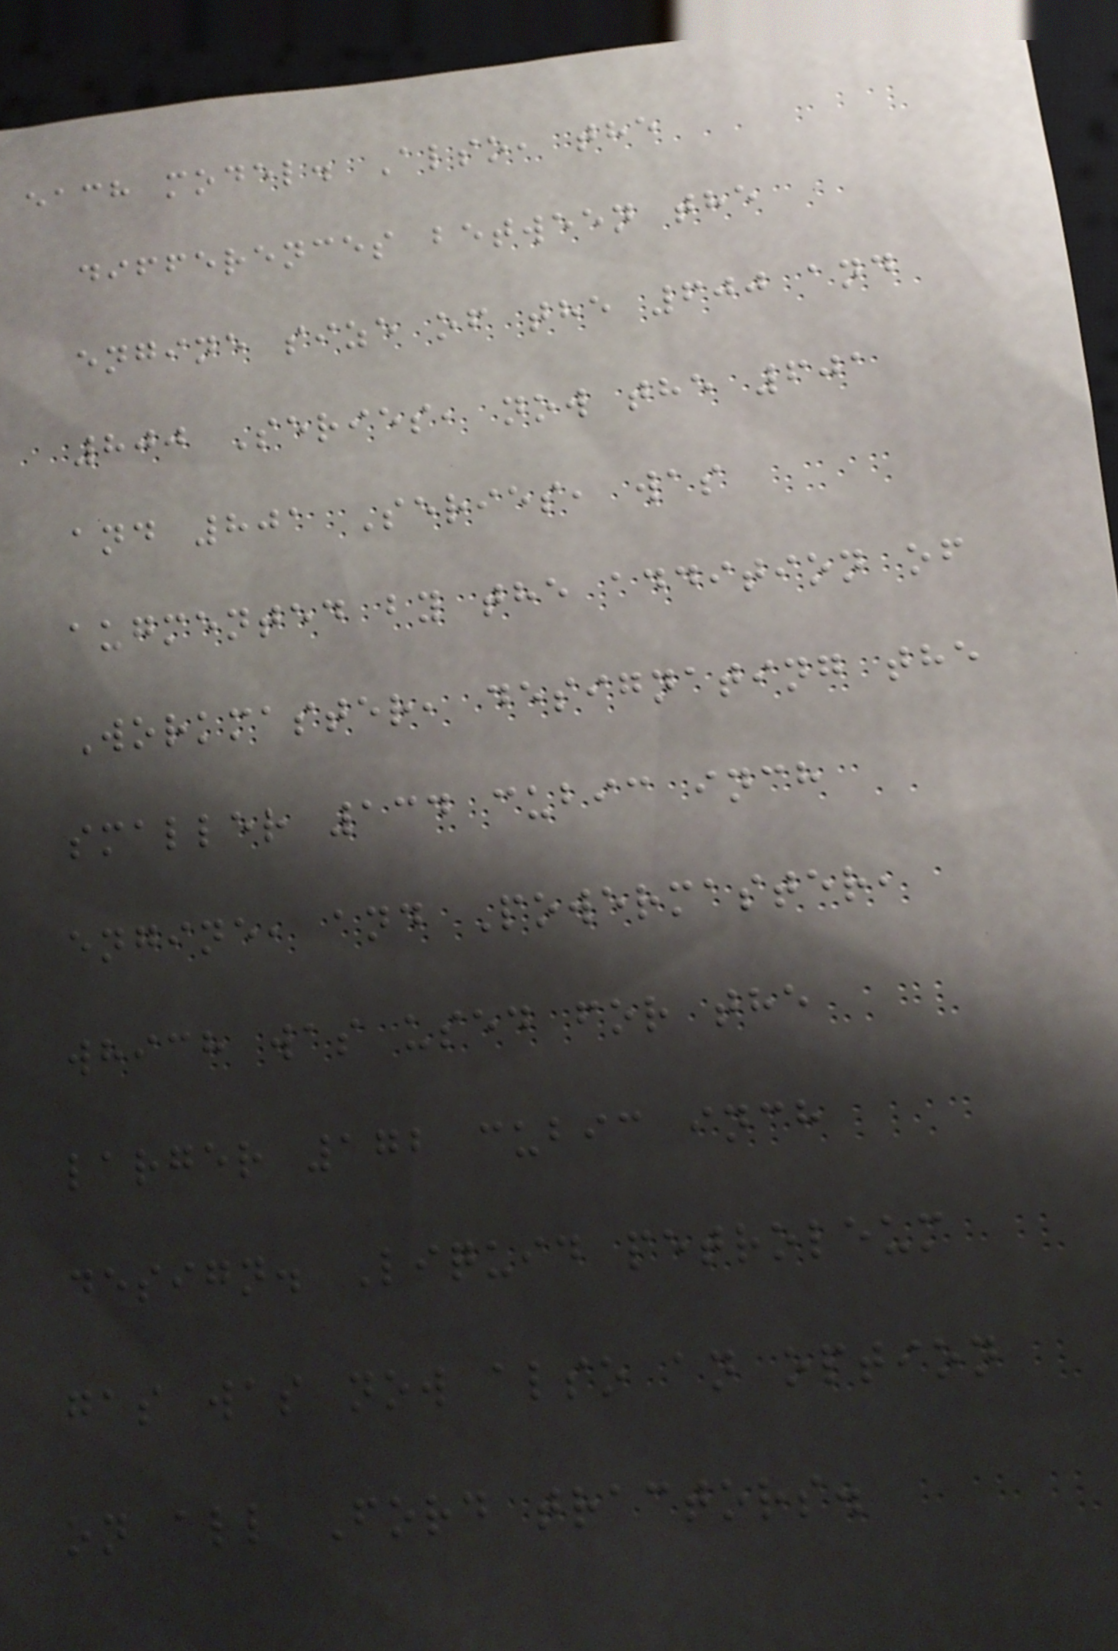each model. Also, the
differences between the
engine size of the 600 and
800 Series, now the 601
and 801 Series, was
augmented by the addition of
Workmaster, designating the
smaller 134 cubic inch
engine, and Powermaster,
which was used for the
larger 172 cubic inch
design. Liquid petroleum
gas was now also an option
on all Ford tractors.
